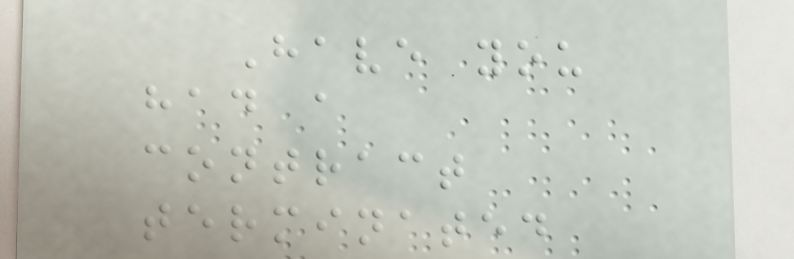Have you
had a
contract
terminated
